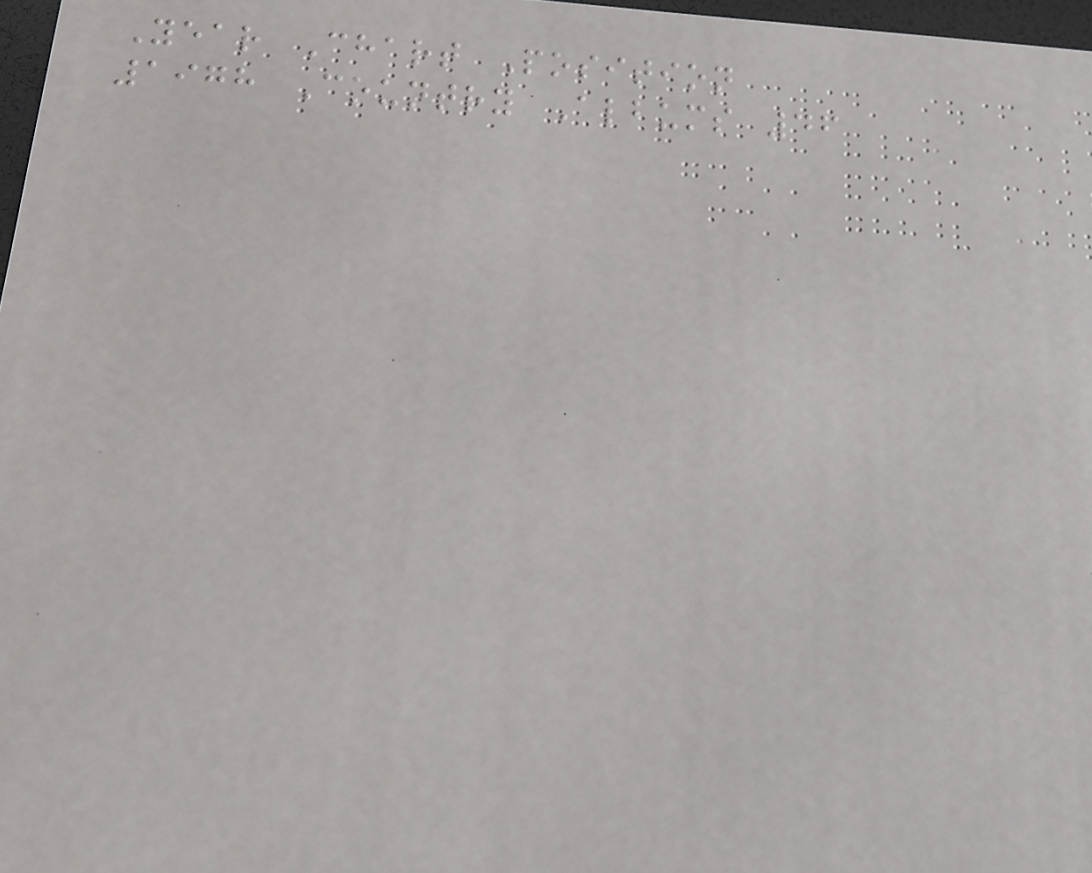Year Chart Position
1978 Country Albums 46
